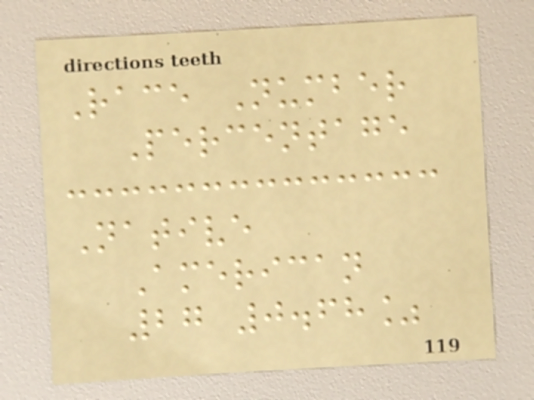Race Number
Percentage
Native
American
27 0.68%
